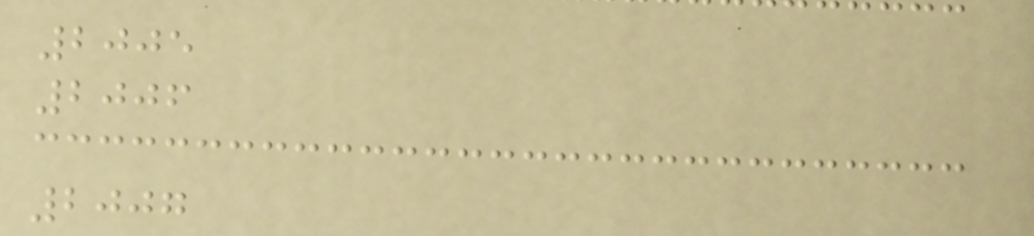2005
2006
2007
